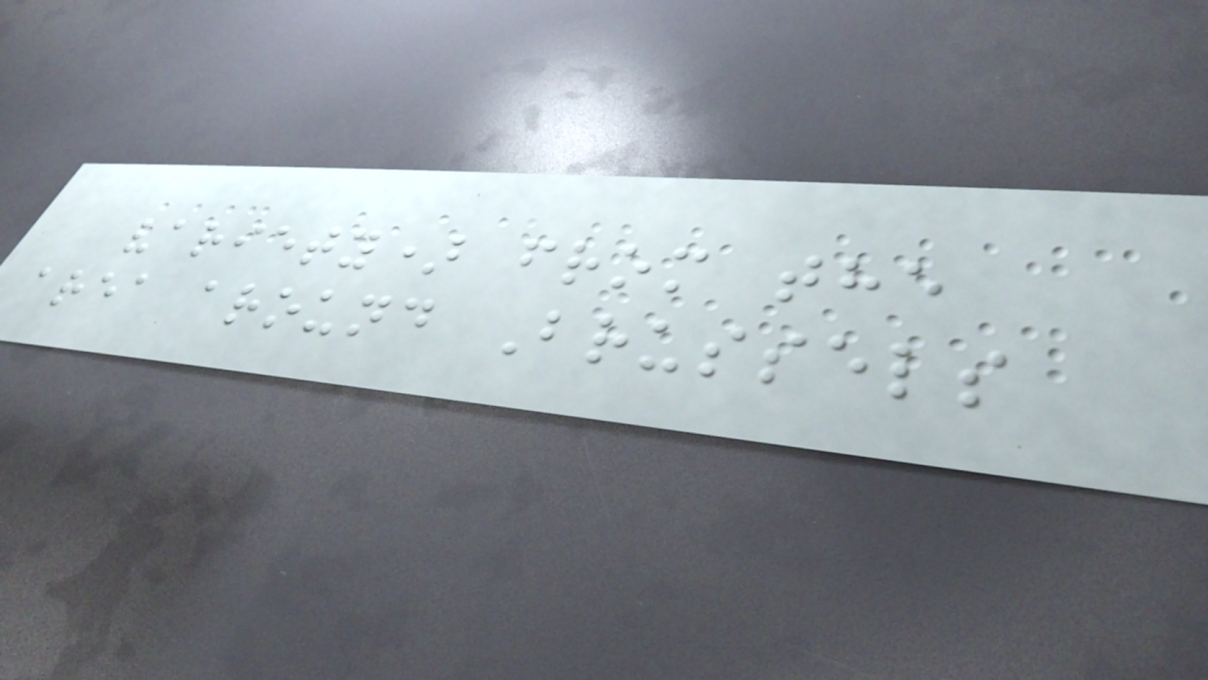variety) from the
area around Brussels
